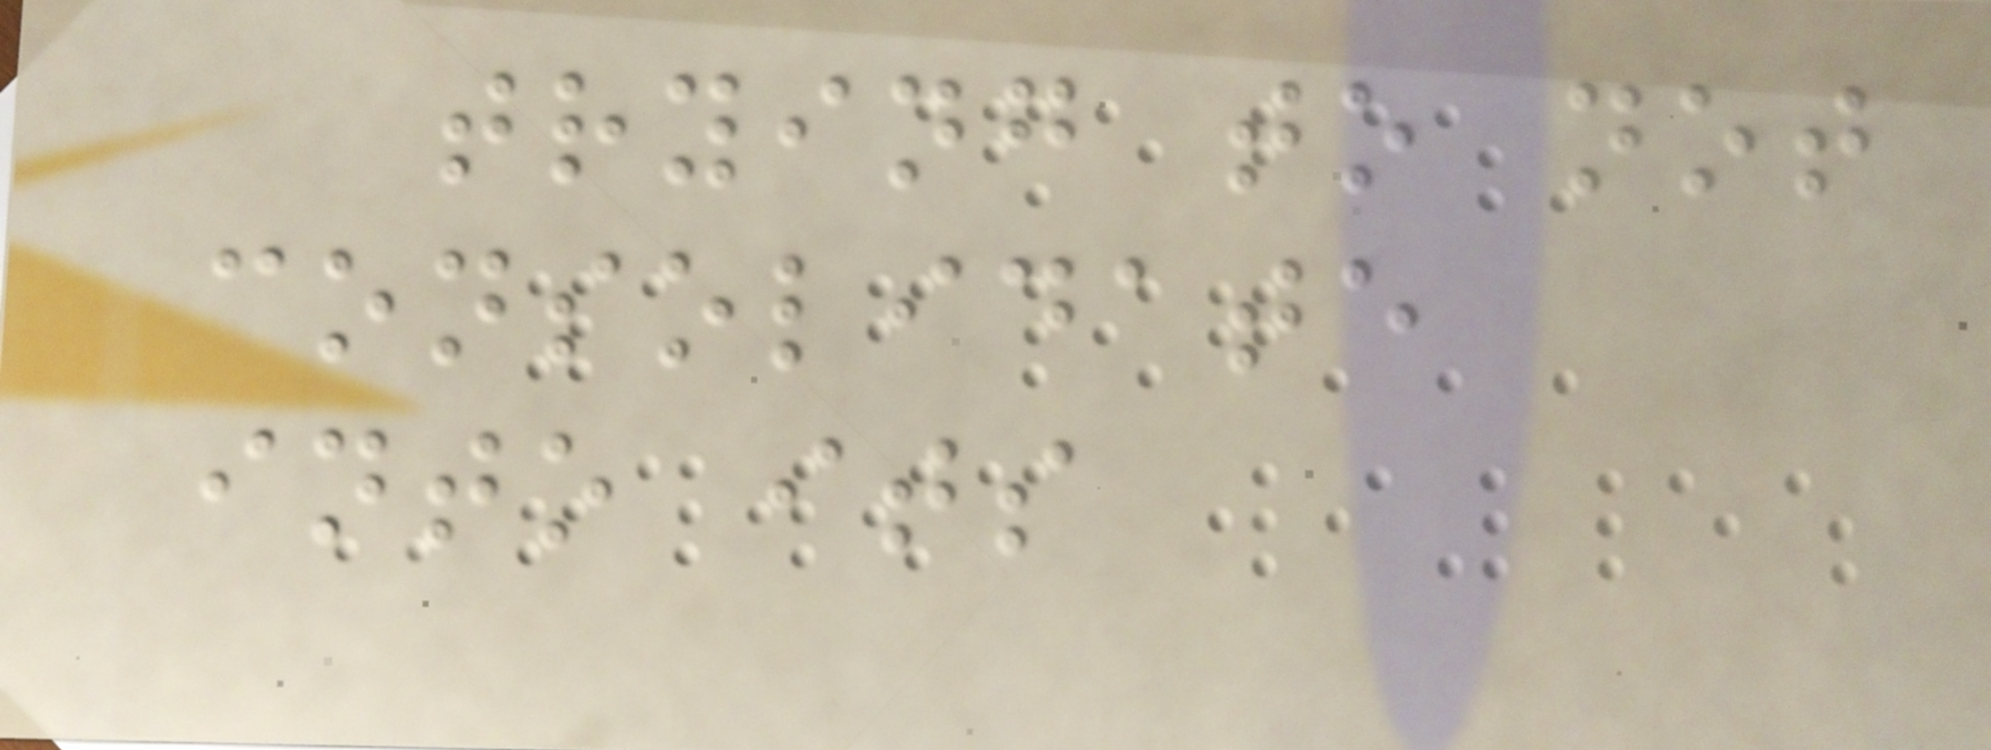trying to not
consolidate
into its
